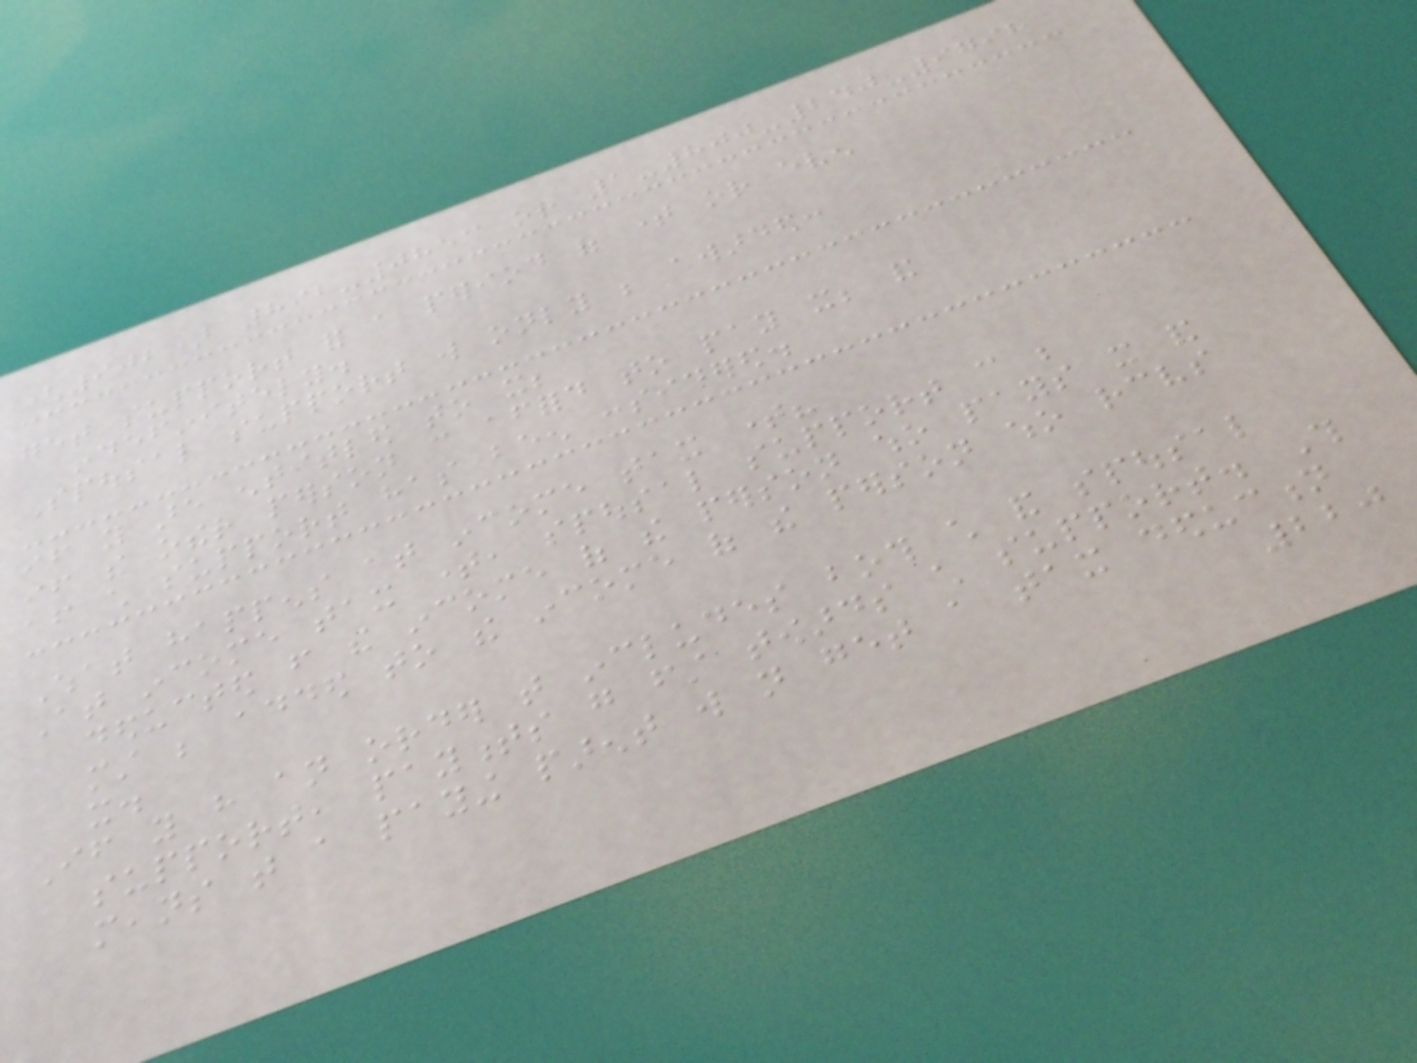(902) 892-0853 or 1-800-240-9798
get support for a period of time or even
indefinitely.
Spousal support will only be awarded:
if you are entitled to it;
if the other person can afford to pay it; and
after child support has been considered.
What happens at income tax time?
At income tax time, spousal support can be
deducted from the income of the person who pays it and
must be added to the income of the person who receives
it.
If you have an order that includes both child and spousal
support, payments go first towards child support. This
means that a paying parent will not get a tax deduction
220
